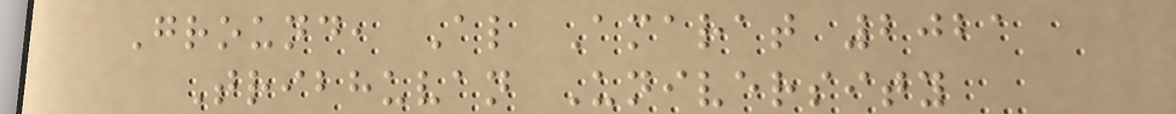Ground, Al Amarat 2021
Tribhuvan University
